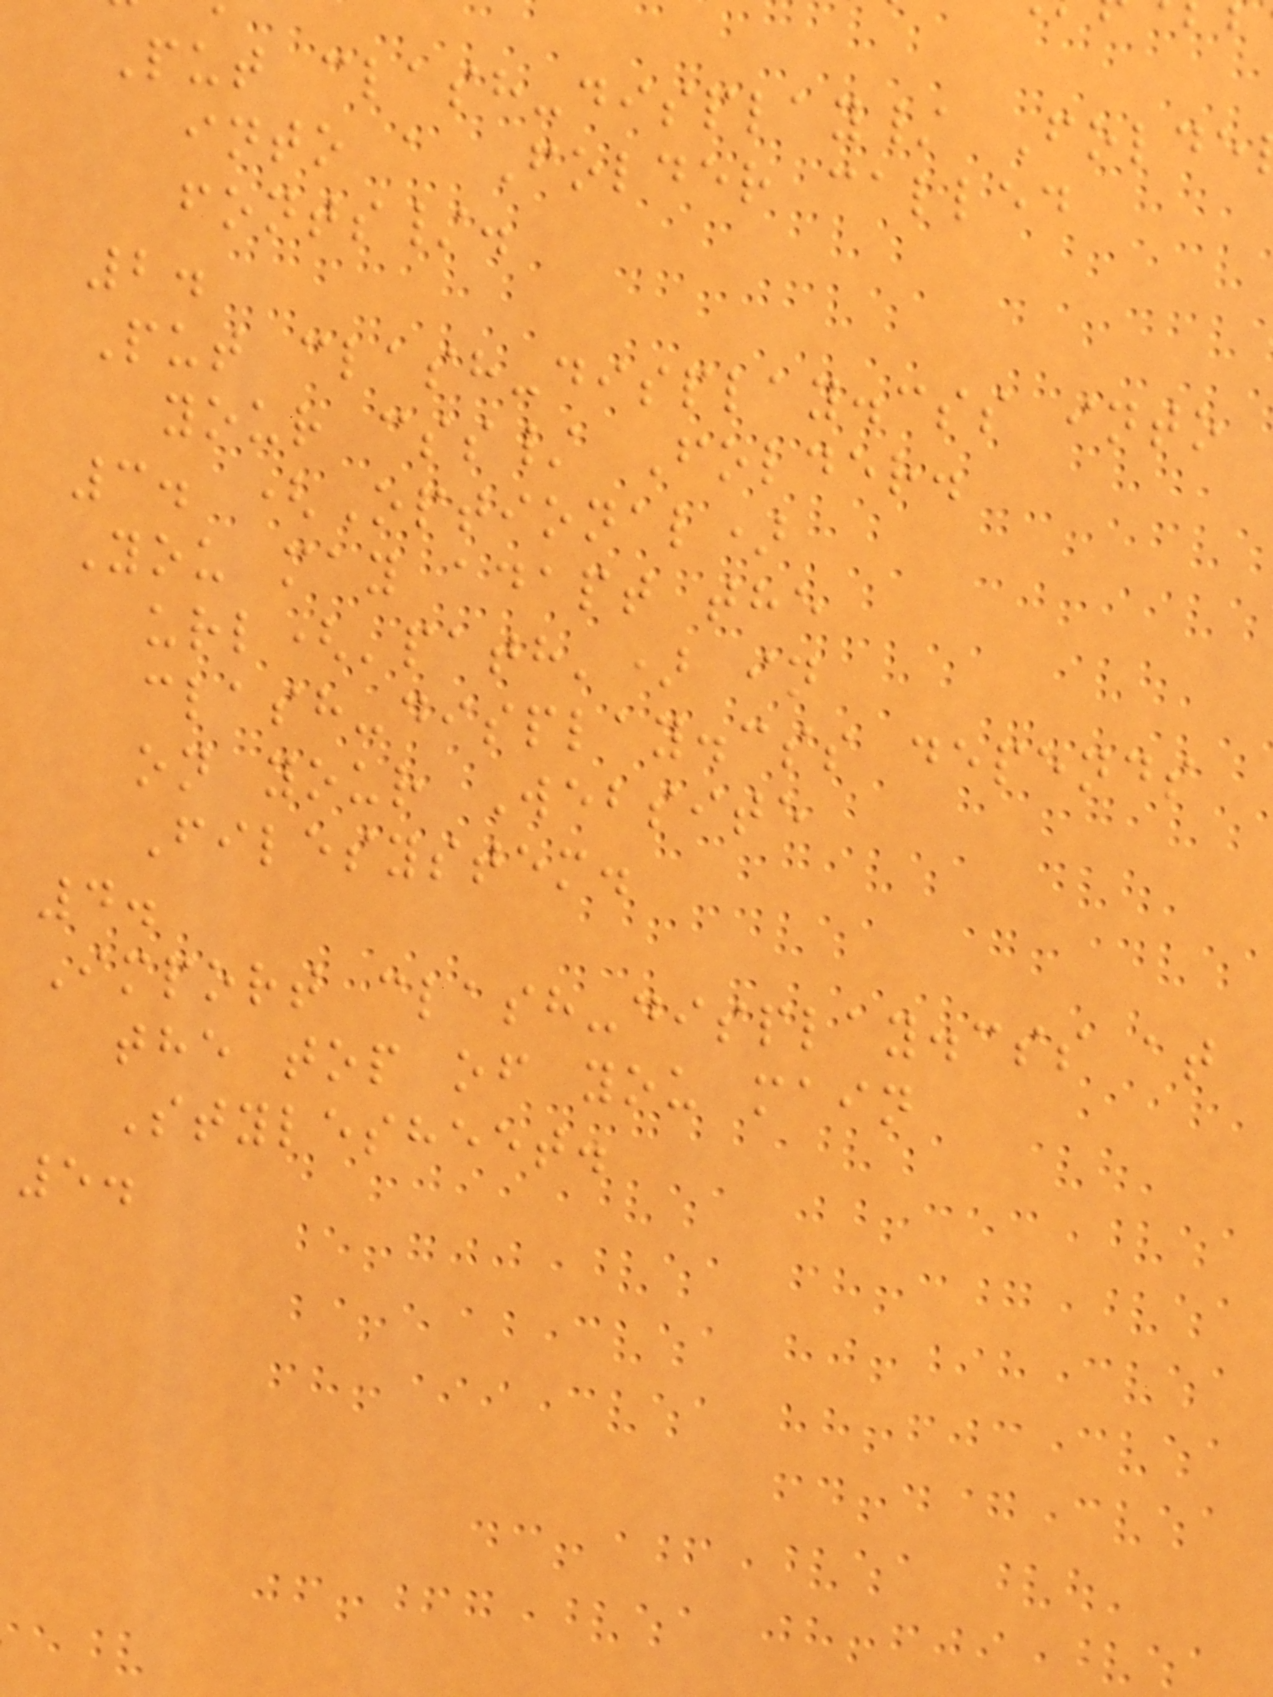Put clash-display/ Folde
into a Folder called
fonts/.
2.
Put clash-display.css into
your css/ Folder.
3. (Optional)
You may adapt the
url('path') in
clash-display.css depends
on your Website
Filesystem.
4.
Import clash-display.css at
the top of you main
Stylesheet.
5.
